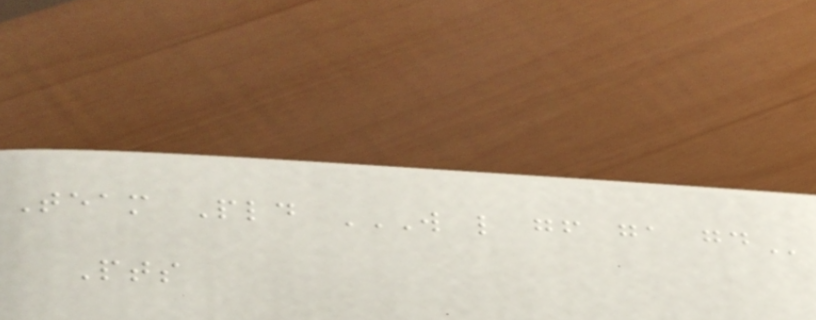Team Pld W L GF GA GD
Pts
